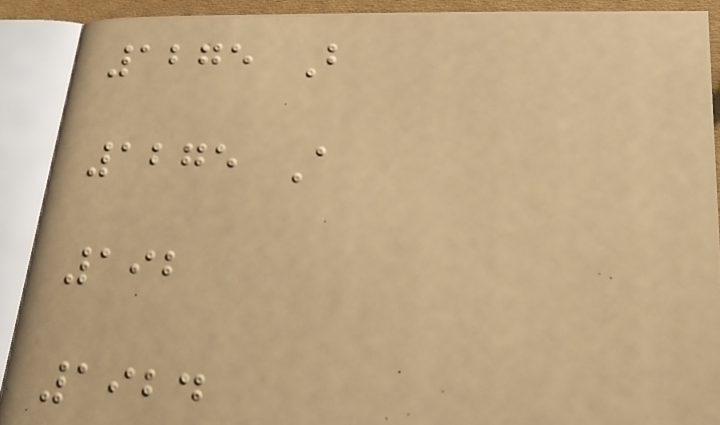1275 B
1275 A
192
1924
